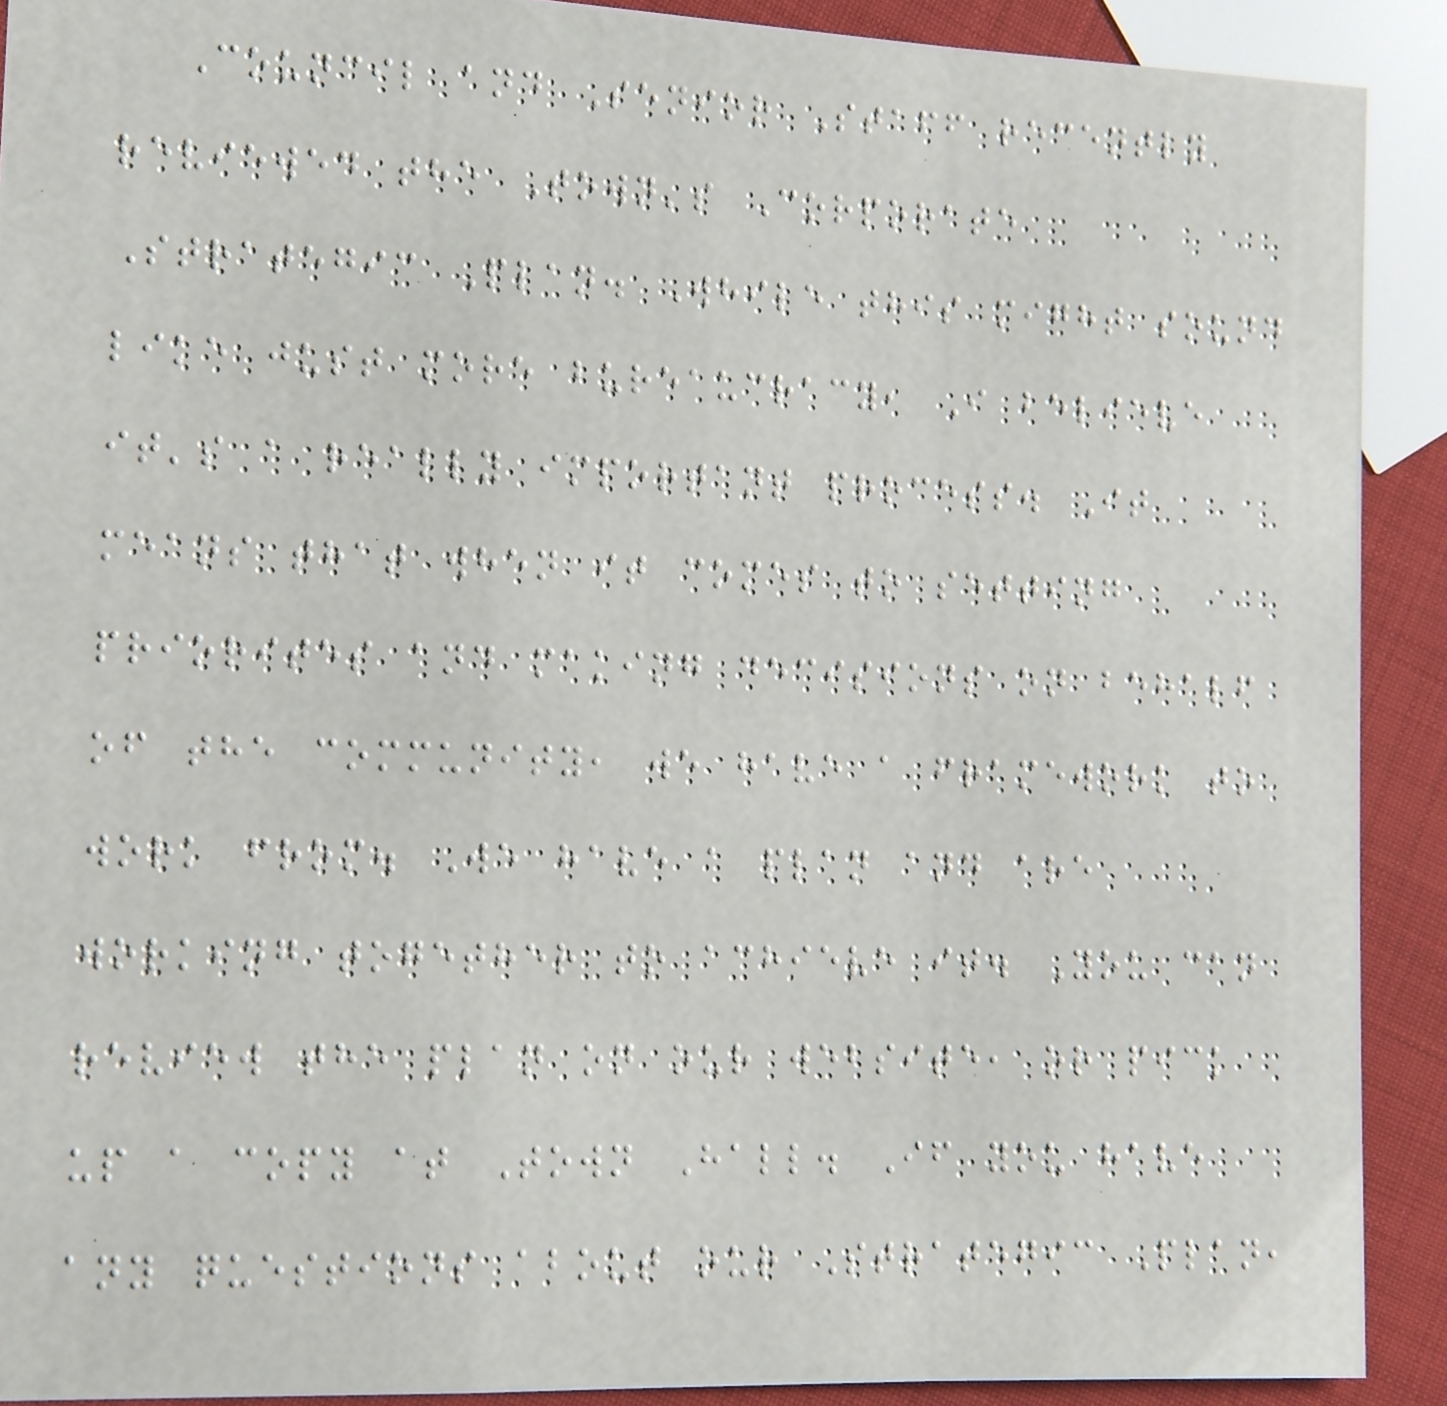Council and Senior Staff recently
reviewed the Town's Corporate
Strategic Plan. While this might sound
like just more bureaucracy, I believe
it's a really important process. It
means that when it comes to setting
priorites and making decisions on behalf
of the community, we have a framework to
work from. We have a plan and are
working together to achieve it. You can
review the plan on our website, or pick
up a copy at Town Hall. If you have
any questions about our Strategic Plan,
